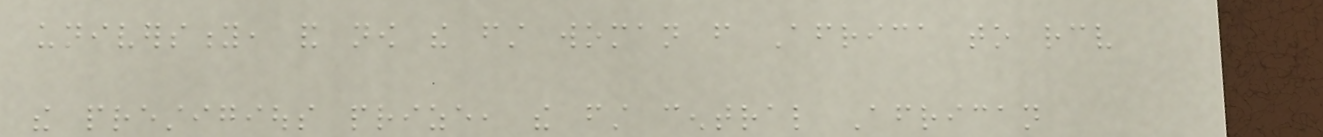university, and now the first woman from Africa to receive
the prestigious prize, the first central African
